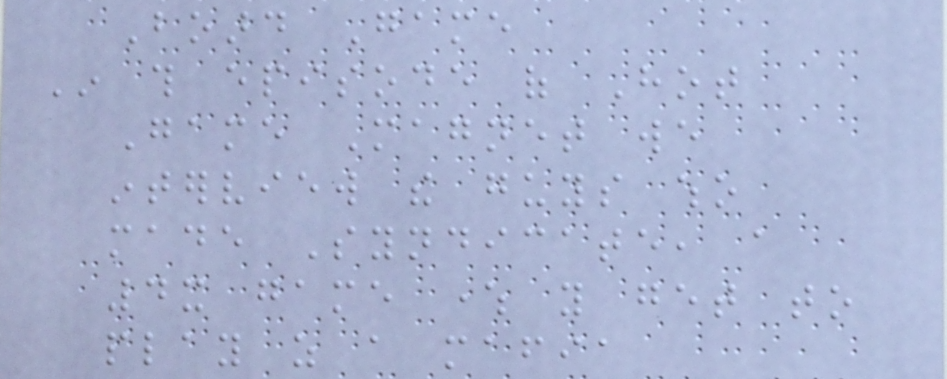Board Game
In this episode of Hot
Game Magnet we
interview the guys who
made Syndicate, a
4x game where you get to
play as a mafia
